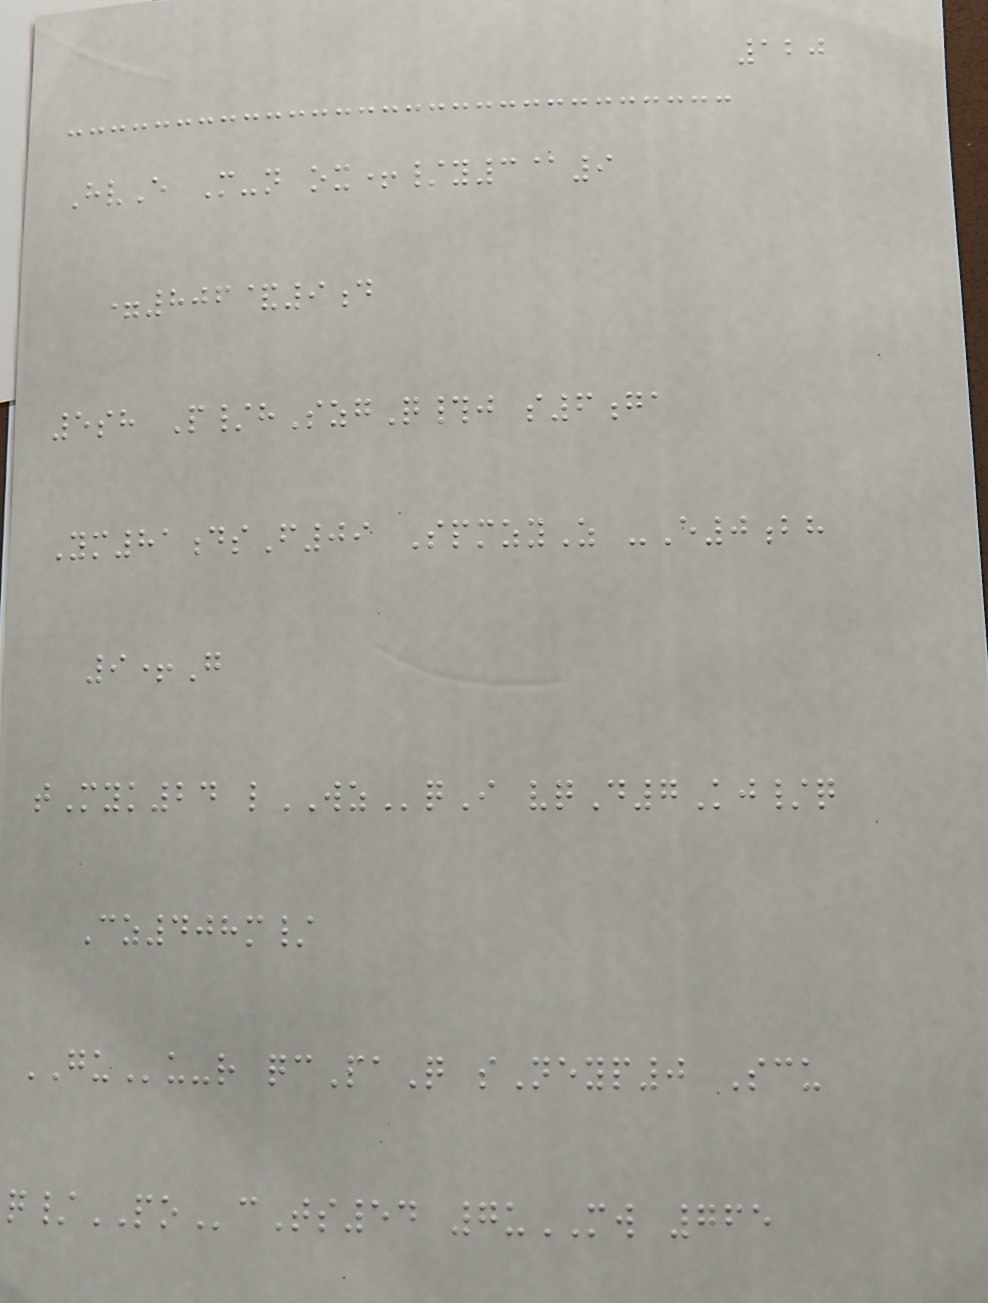120
HvE M-n ox+/y3@9
=806&9d
5sh P/hSzgQ#j s6ga
Ym81dsF09 SpmzyZ -E0bh
9+G
tMyk24 lWZqI vqD7Kj/q
Cz408m/
GUu-r qcPaQ sNeyp0 Scu
q/POcTs54 7uMW 765
